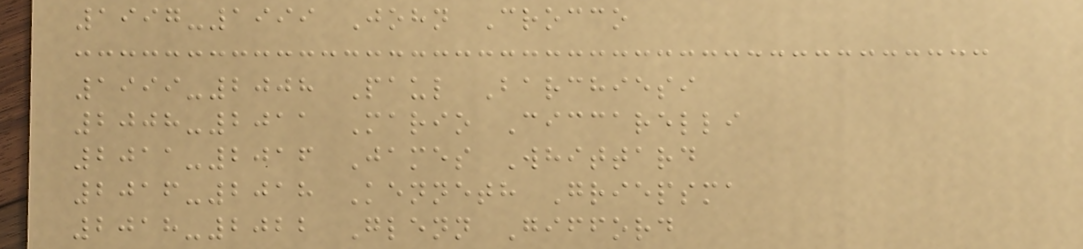1997-1999 John Crocco
1999-2008 Paul Barchiesi
2008-2011 Mario Ciccarelli
2011-2016 James Whittard
2016-2018 Kenneth Griepsma
2018-2022 Glenn Gifford
